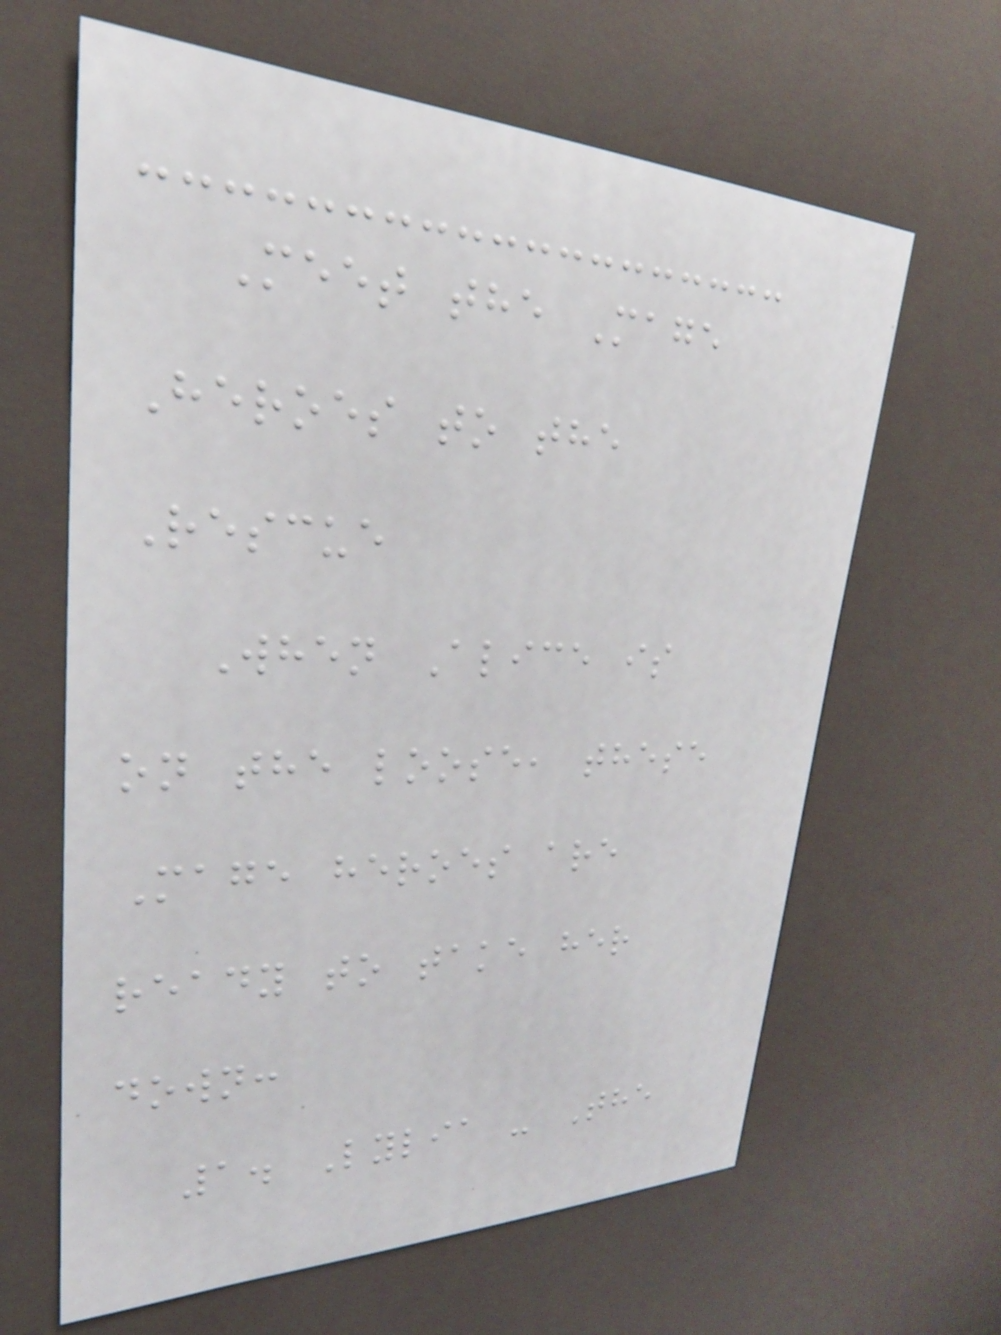Meet the Mage
Heroes to the
Rescue
When Alice is
on the loose, these
Mage heroes are
ready to take her
down:
1. Lylia - The
